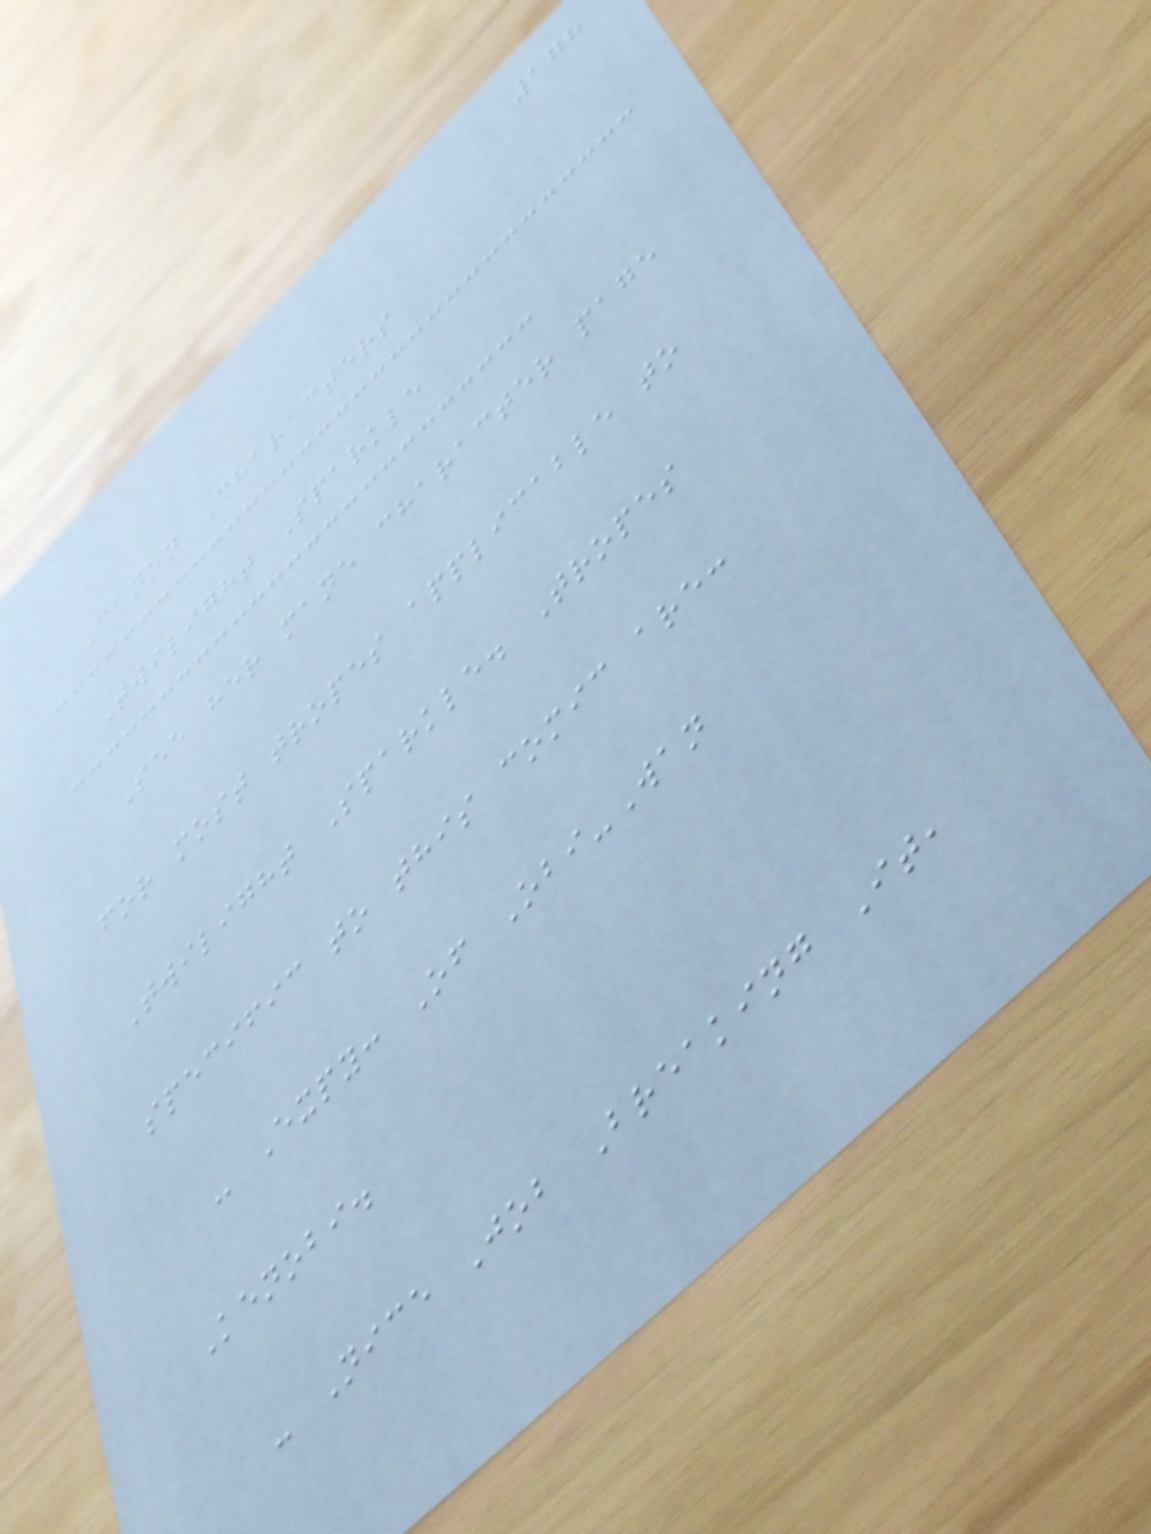178
Canon Characters
Twilight Sparkle
See her mane character page
for most tropes applicable to
Twilight Sparkle. Tropes
specific to this comic are:
- Expy: Of Obi-Wan
Kenobi.
- Nice Job Breaking It,
